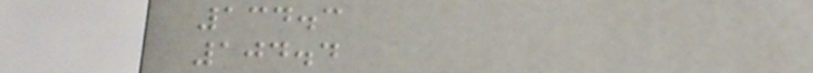134.3
104.4
